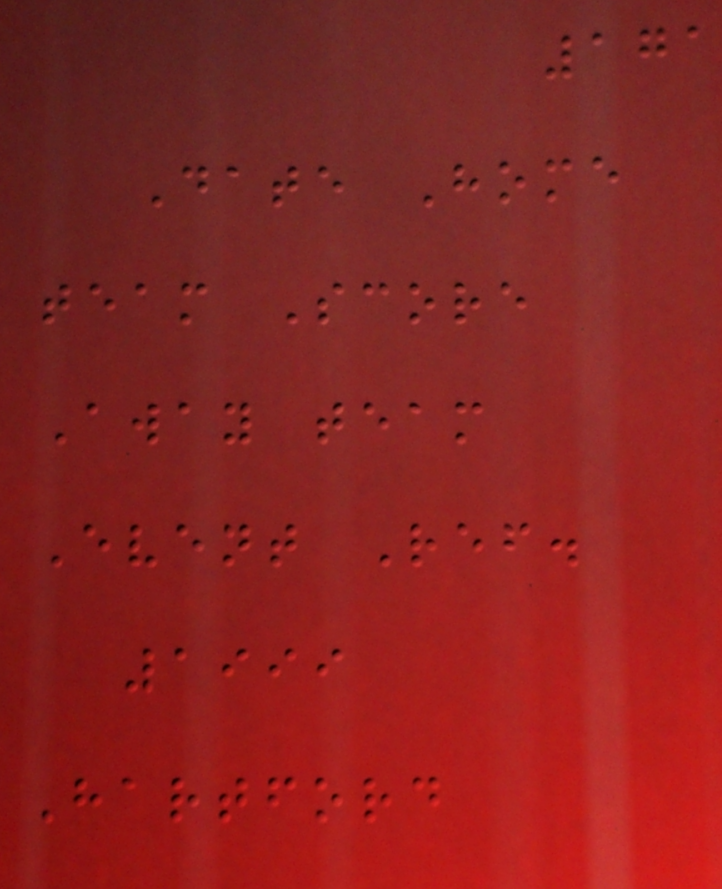171
Date Home
team Score
Away team
Event Ref.
1999
Hartford
